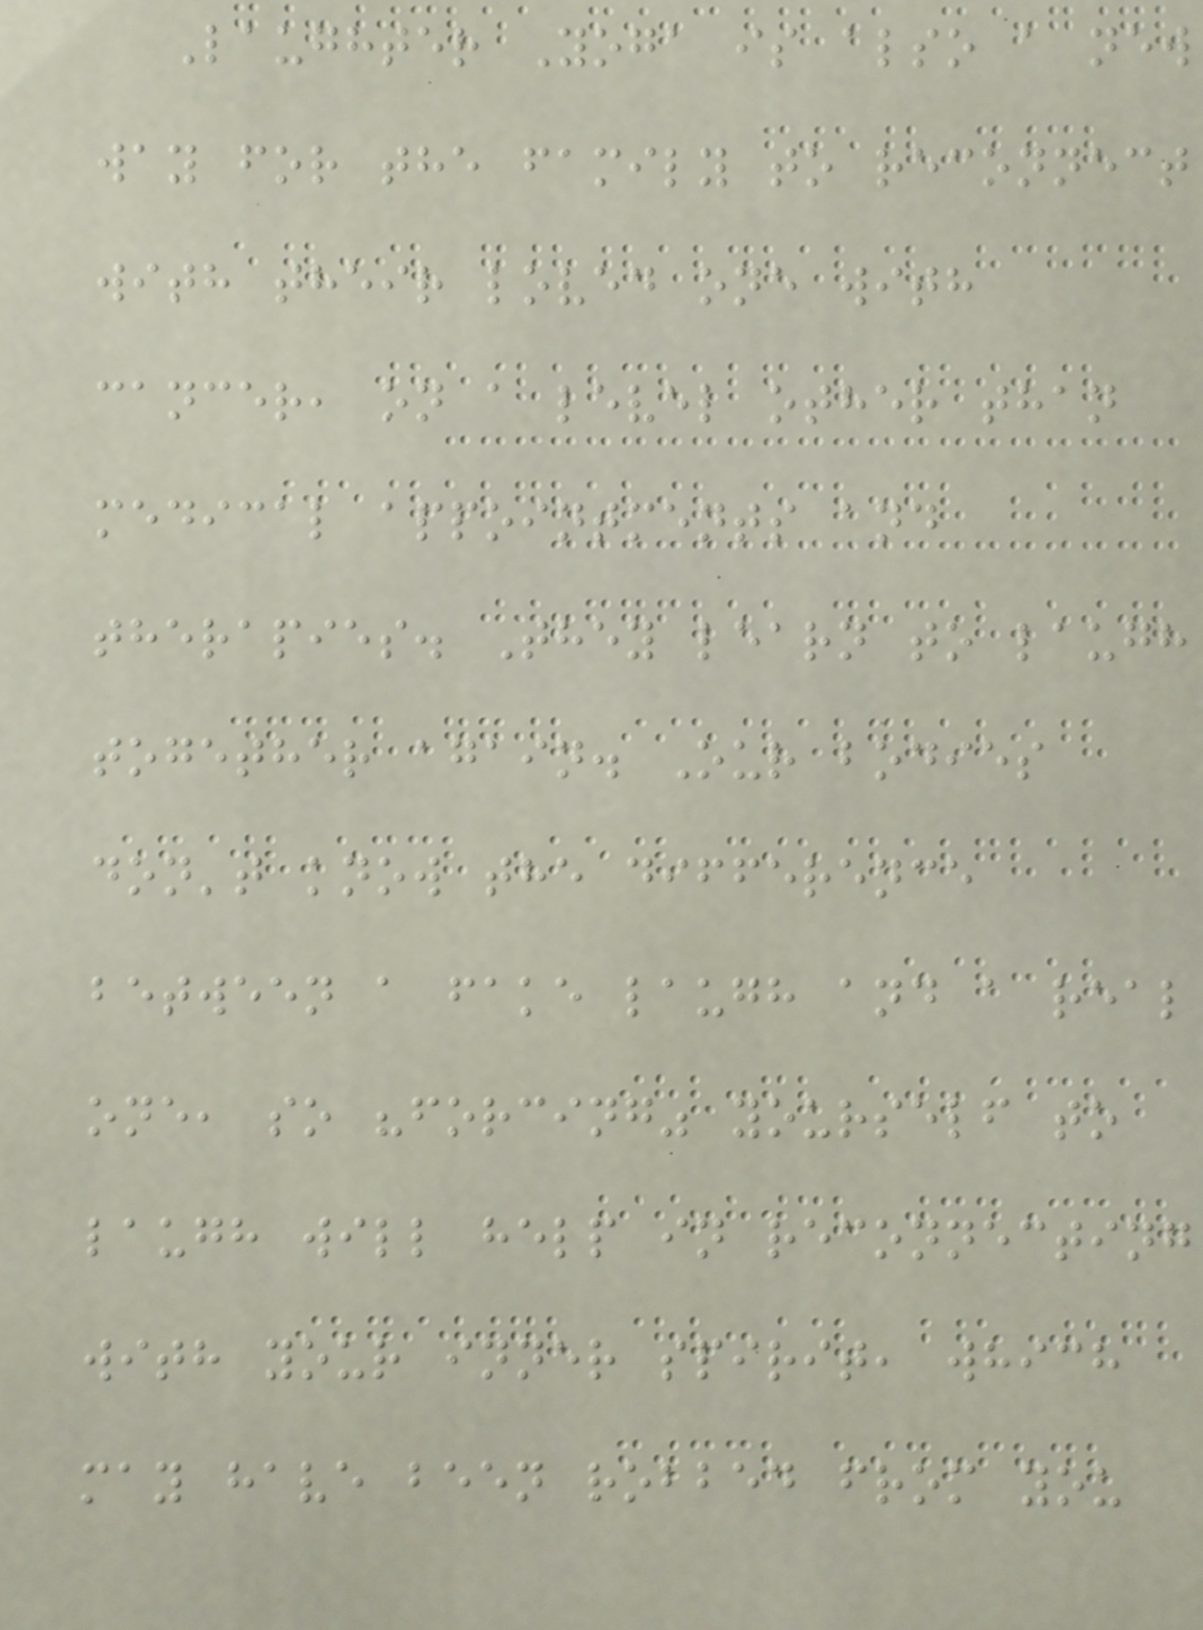Laughter Yoga is also a new
way for the family to reconnect
with their loved one with
cancer, on a level other than
medical appointments and
therapies. They learn to laugh
together again. Our bodies
don't know the difference
between a fake laugh and a real
one, so "forcing" yourself to
laugh will help in reconnecting
with your inner spirit, which
may have been robbed from you
